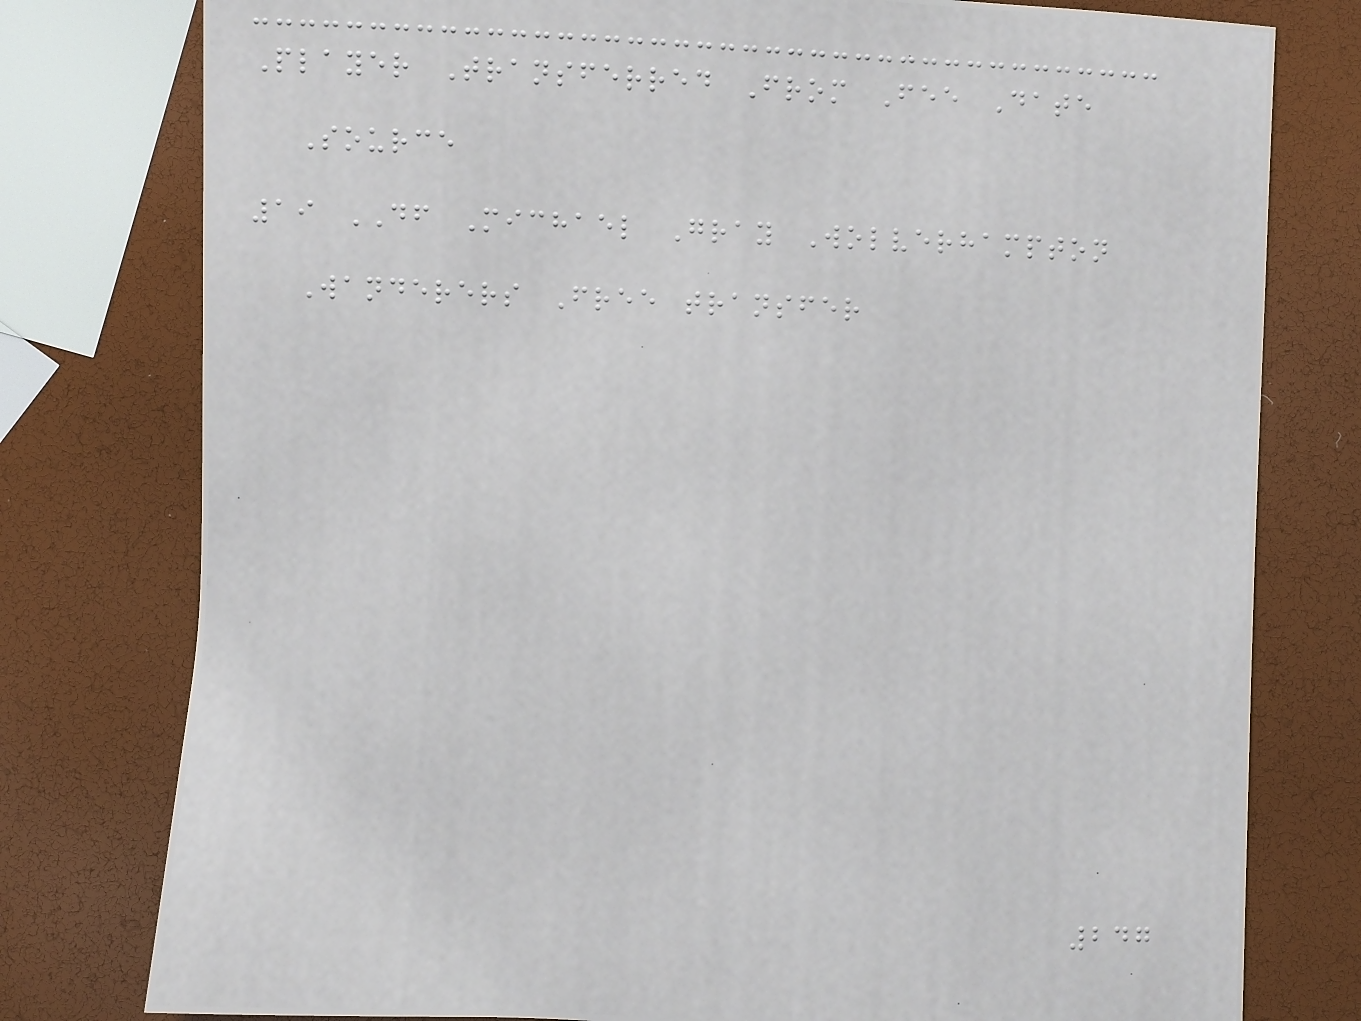Player Transferred From Fee Date
Source
19 DF Michael Gray Wolverhampton
Wanderers Free transfer
247
